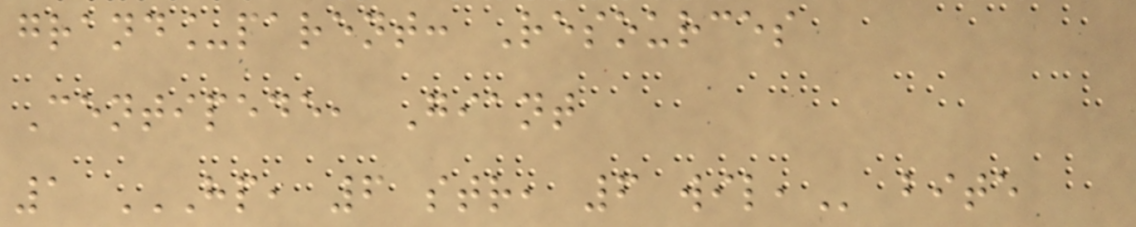grand_parent: Resources
Centipede, Giant
1 HP, 6 STR, 6 WIL, bite
